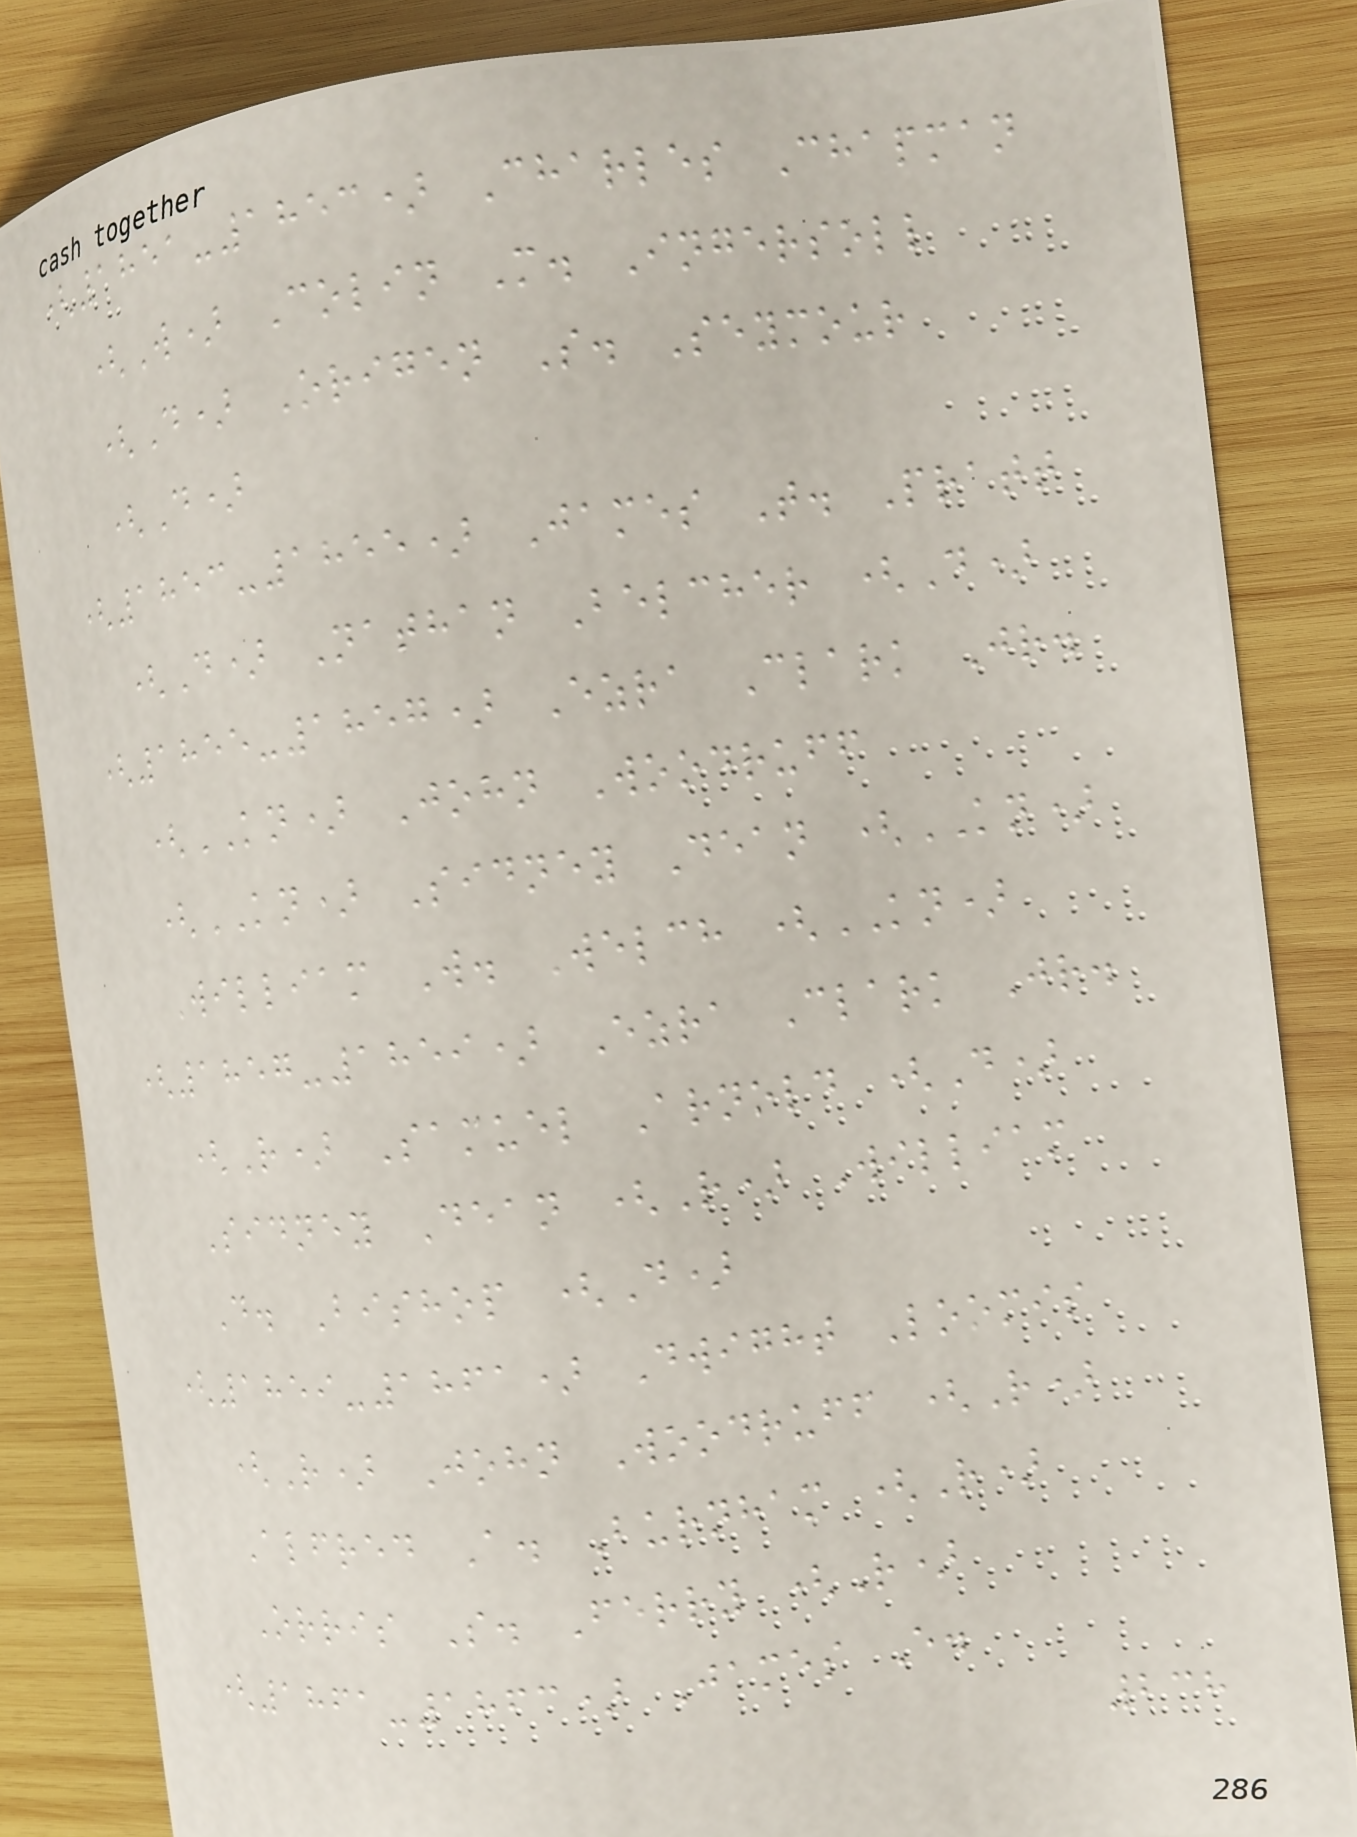(1851-1853) Charles Chapman
(W) Colin M. Ingersoll
(D) Origen S. Seymour
(D)
(1853-1855) James T. Pratt
(D) Nathan Belcher (D)
(1855-1857) Ezra Clark Jr.
(KN) John Woodruff
(KN) Sidney Dean (KN)
William W. Welch (KN)
(1857-1859) Ezra Clark Jr.
(R) Samuel Arnold (D)
Sidney Dean (R) William
D. Bishop (D)
(1859-1861) Dwight Loomis
(R) John Woodruff (R)
Alfred A. Burnham (R)
Orris S. Ferry (R)
(1861-1863) James E.
238
